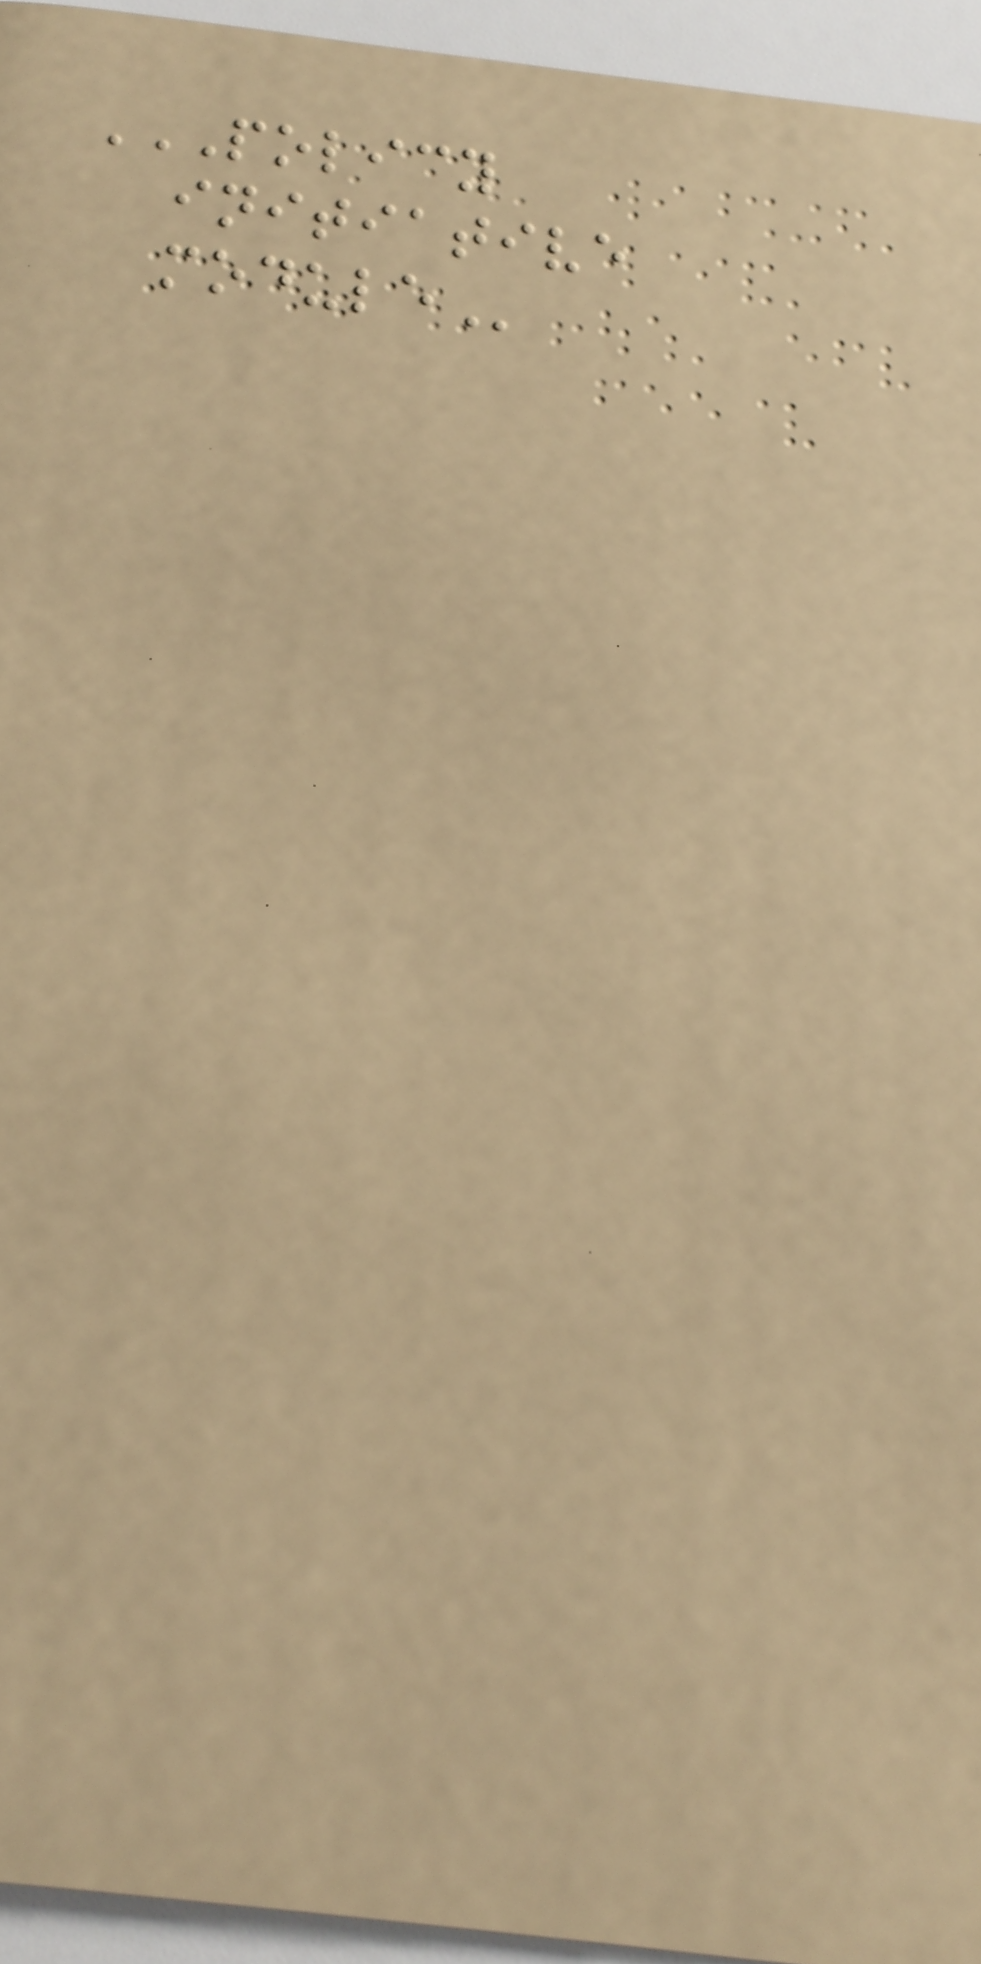POLICY
INITIATIVE
MODULE
